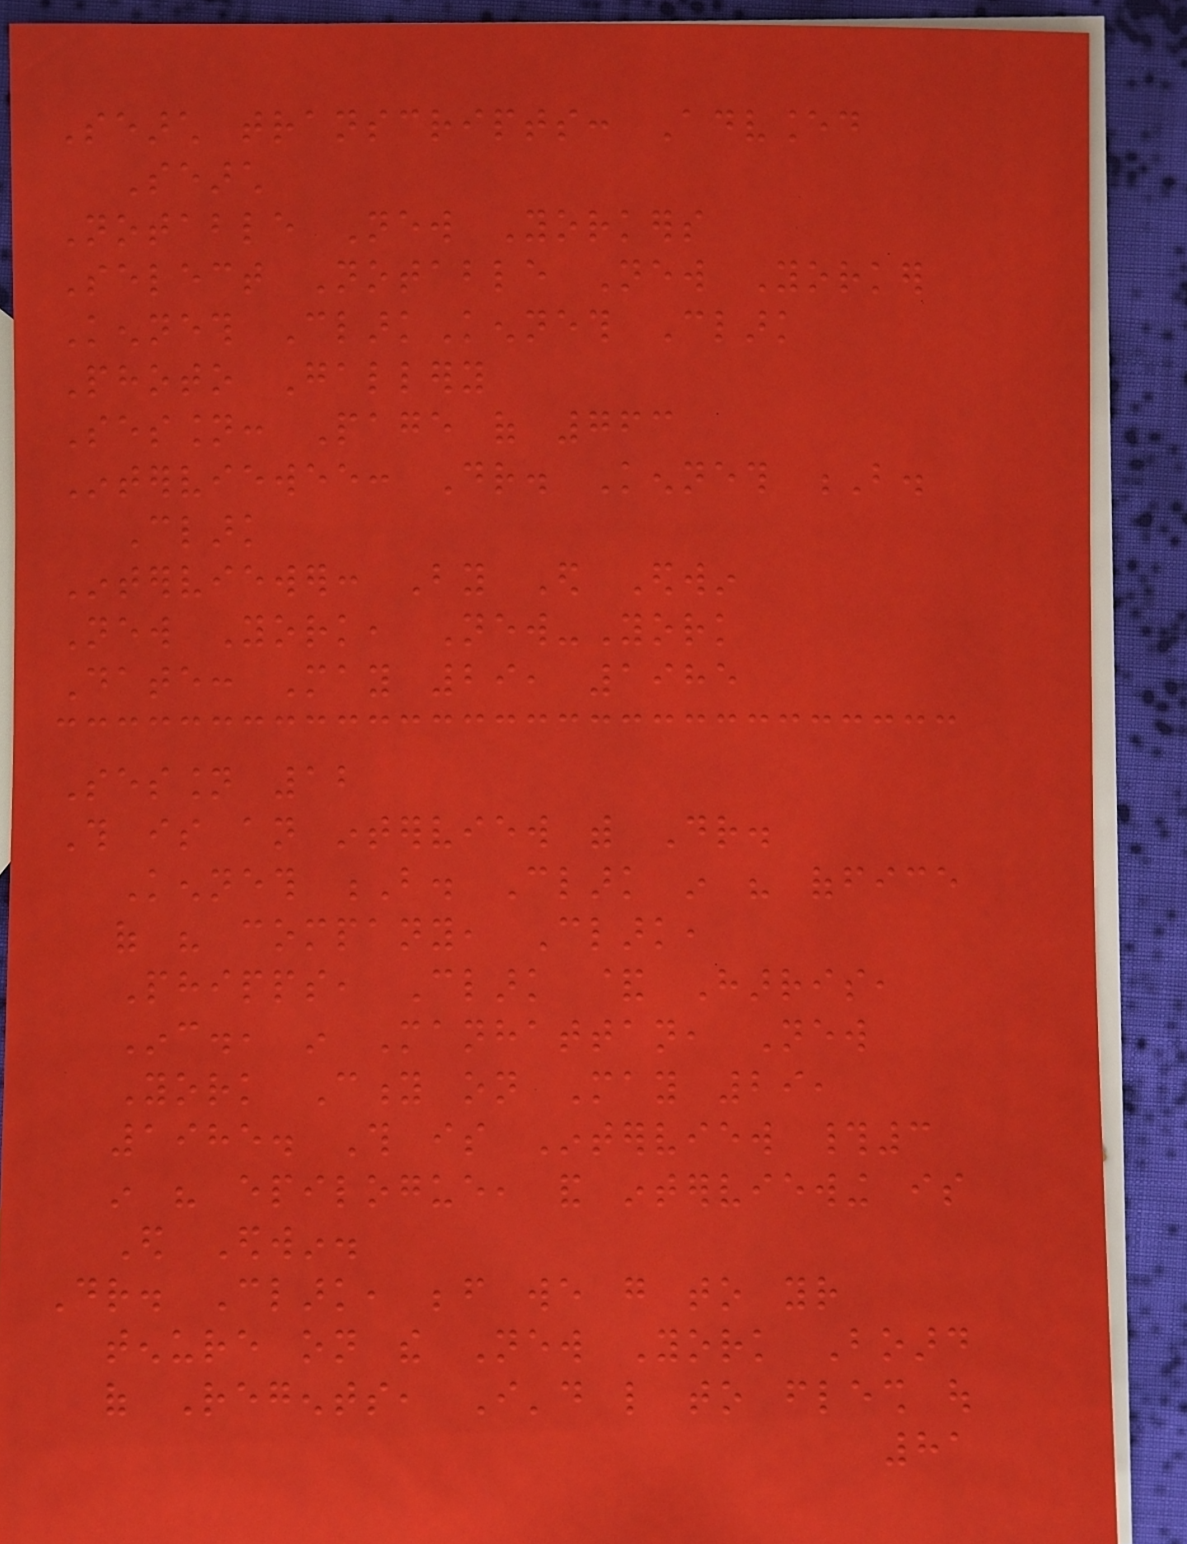Search transcripts: Advanced
Search
Notable New Yorkers
Select Notable New Yorker
Kenneth ClarkKenneth Clark
Photo Gallery
Session: Page of 763
Interviewee: Dr. Kenneth B.
Clark
Interviewer: By Ed Edwin
New York, New-York
Date: May 29, 1985
Session 12
This is an interview with Dr.
Kenneth B. Clark in his office
of his company, Clark,
Phipps, Clark & Harris,
Inc., in Manhattan, New
York City on May 29,
1985. This is Interview #3
in his epilogue, and interviewing is
Ed Edwin.
Dr. Clark, before we go to your
tenure on the New York Board
of Regents, I'd like to flesh out
81
